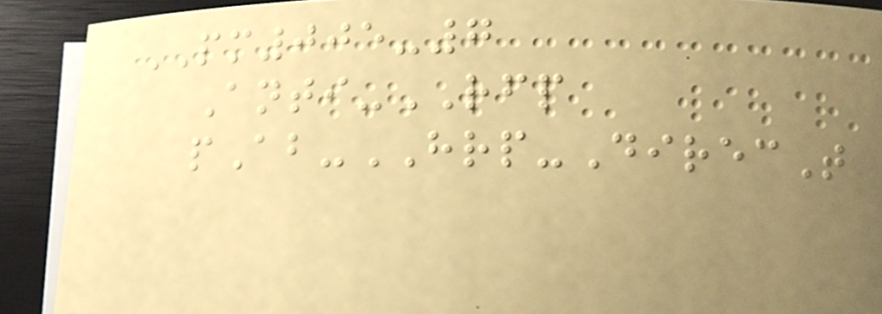PM005-7
Anti-RFP
pAb-HRP-DirecT
